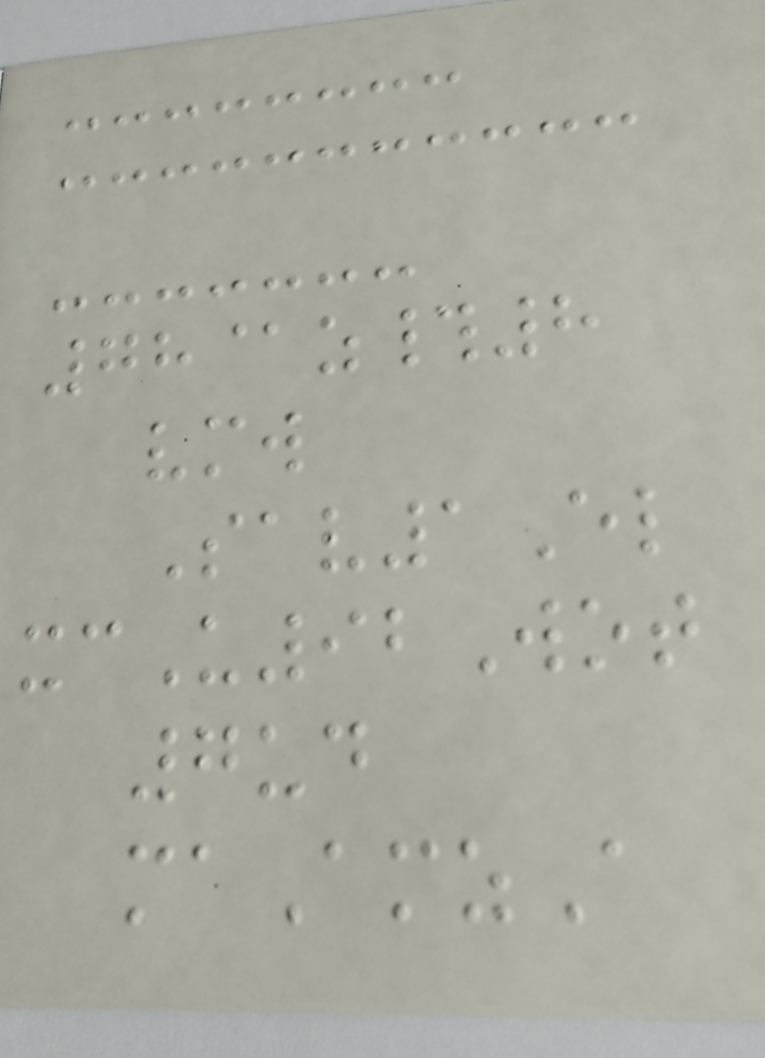78@z#8
vmw
Sav1El
xcU92Wot
7ud
maAmzA
